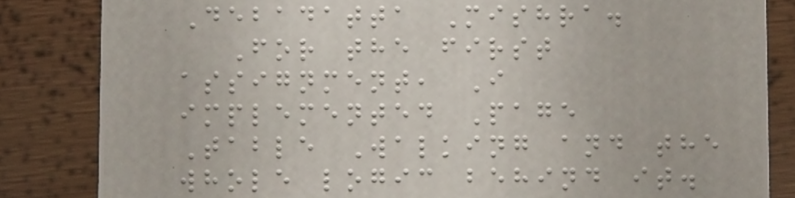Debadatta Mishra.
For the first
assignment, I
implemented Page
Table Walking and the
whole logic behind it.
